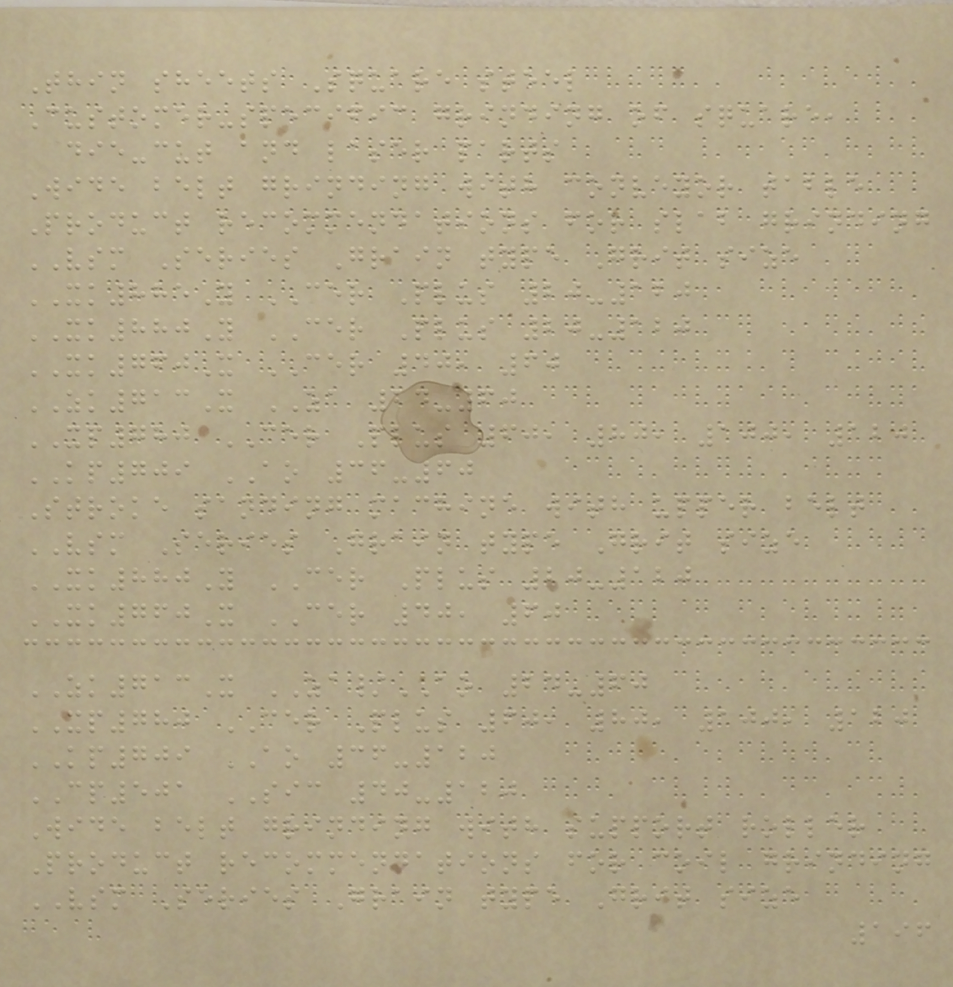Thin sheets Square steel
Customer-specific grinding of square,
die-cut and laser parts
Wide belt grinding with conveyor table
Product recommendations for slab grinding
VSM Series Grain type Grit size
XK885Y CER Plus 20-120
XK880Y CER Plus 20-120
XK760X CER 40, 60
ZK713X ZA 24-60
XP780 CER Plus 60, 80, 100, 120
KP709 AO 36-60
Stroke sanding machine with upper belt
VSM Series Grain type Grit size
XK880Y CER Plus 20-120
XK760X CER 40, 60
ZK713X ZA/AO 24-60
XP780 CER Plus 60, 80, 100, 120
KP709 AO 36-120
CP501 SIC 40-120
Wide belt grinding with support roller
Product recommendations for coil grinding
VSM Series Grain type Grit size
196
